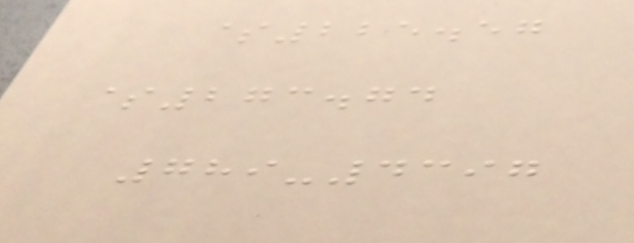$225.57
$273.74
789-4397
